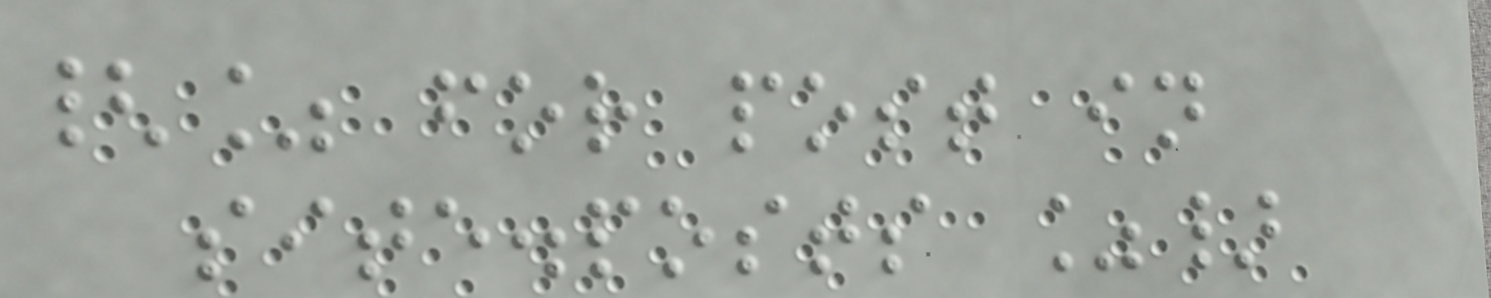{% for post in
site.posts %}
